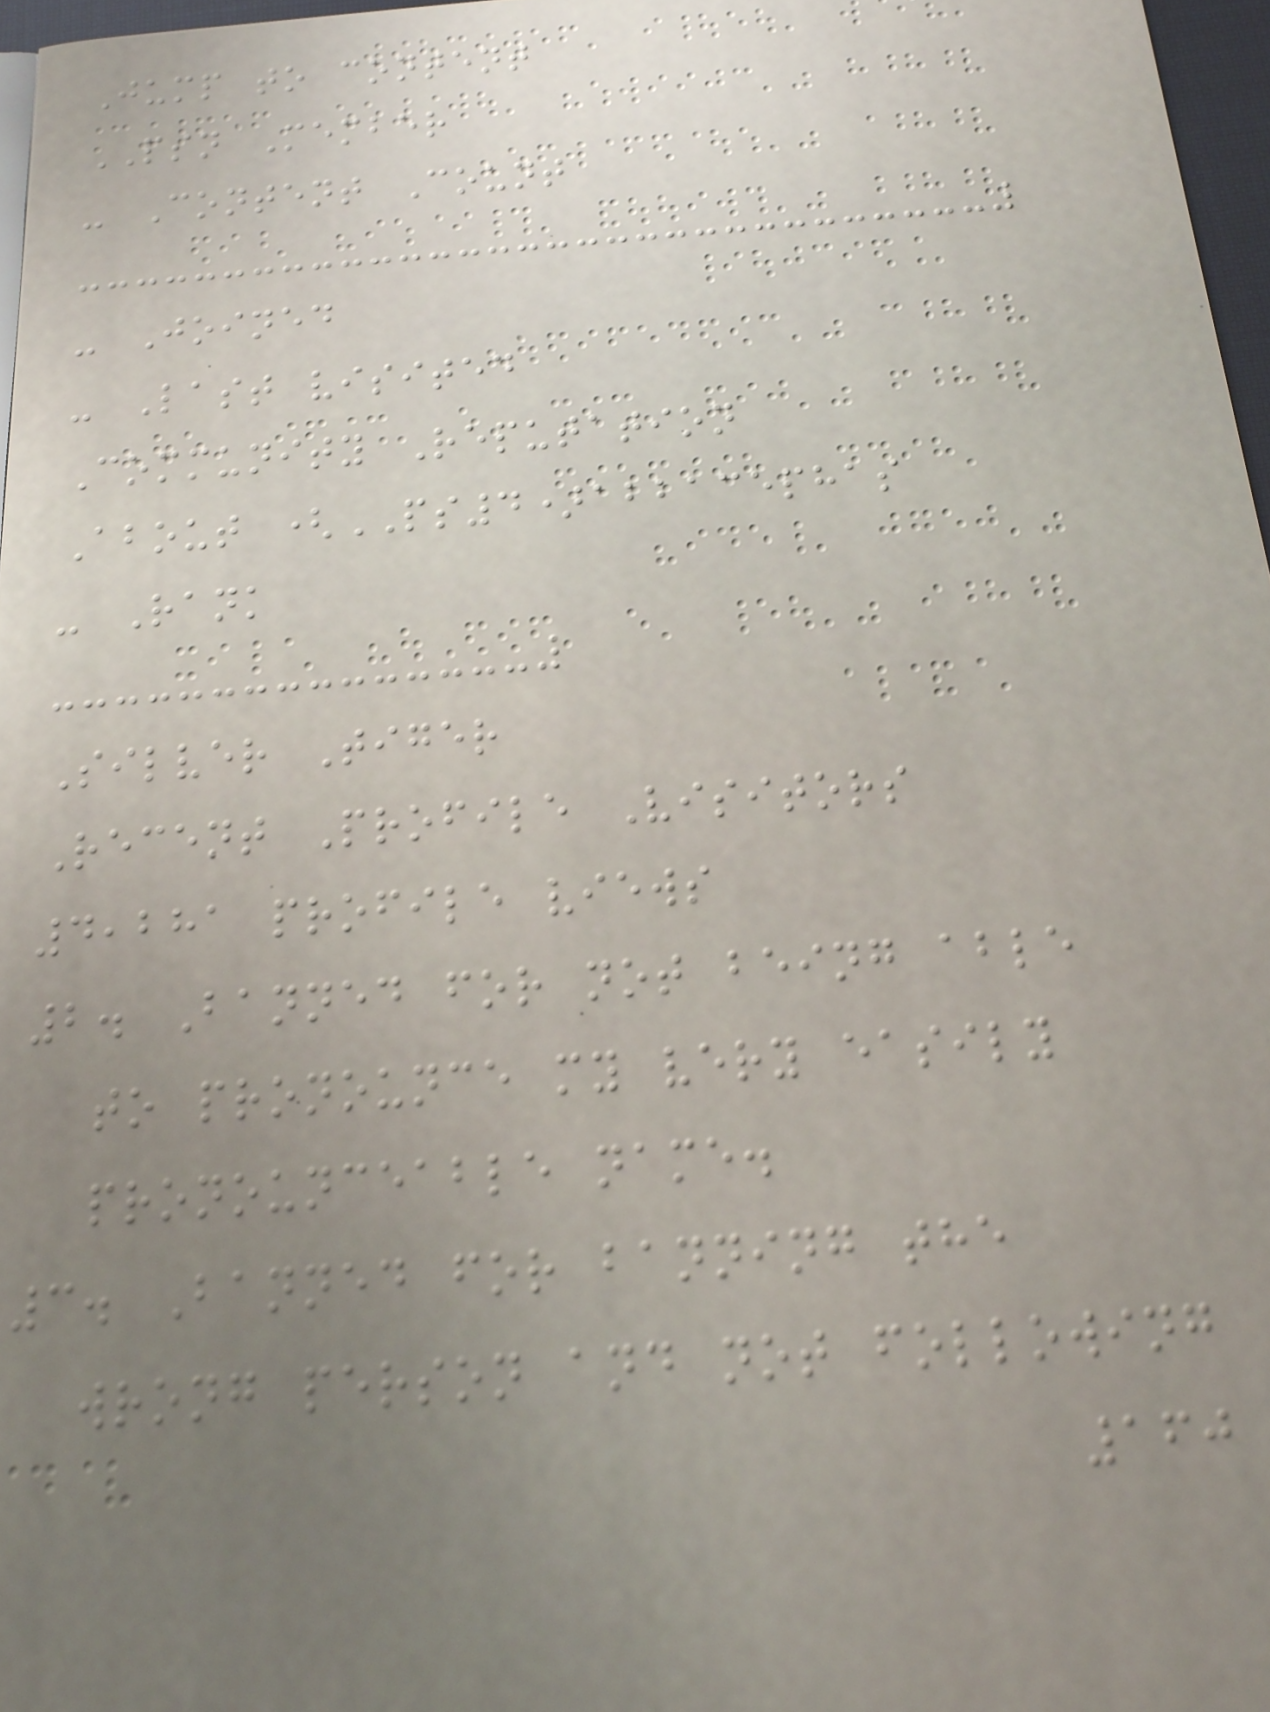Jump to content
PSN Member
- Content Count
- Joined
- Last visited
Community Reputation
About (PS4)abbacephas
- Rank
Silver Tiger
Recent Profile Visitors
4,281 profile views
2. Banned for not being able
to pronounce my very easily
pronounceable name.
3. Banned for banning the
wrong person and not following
160
